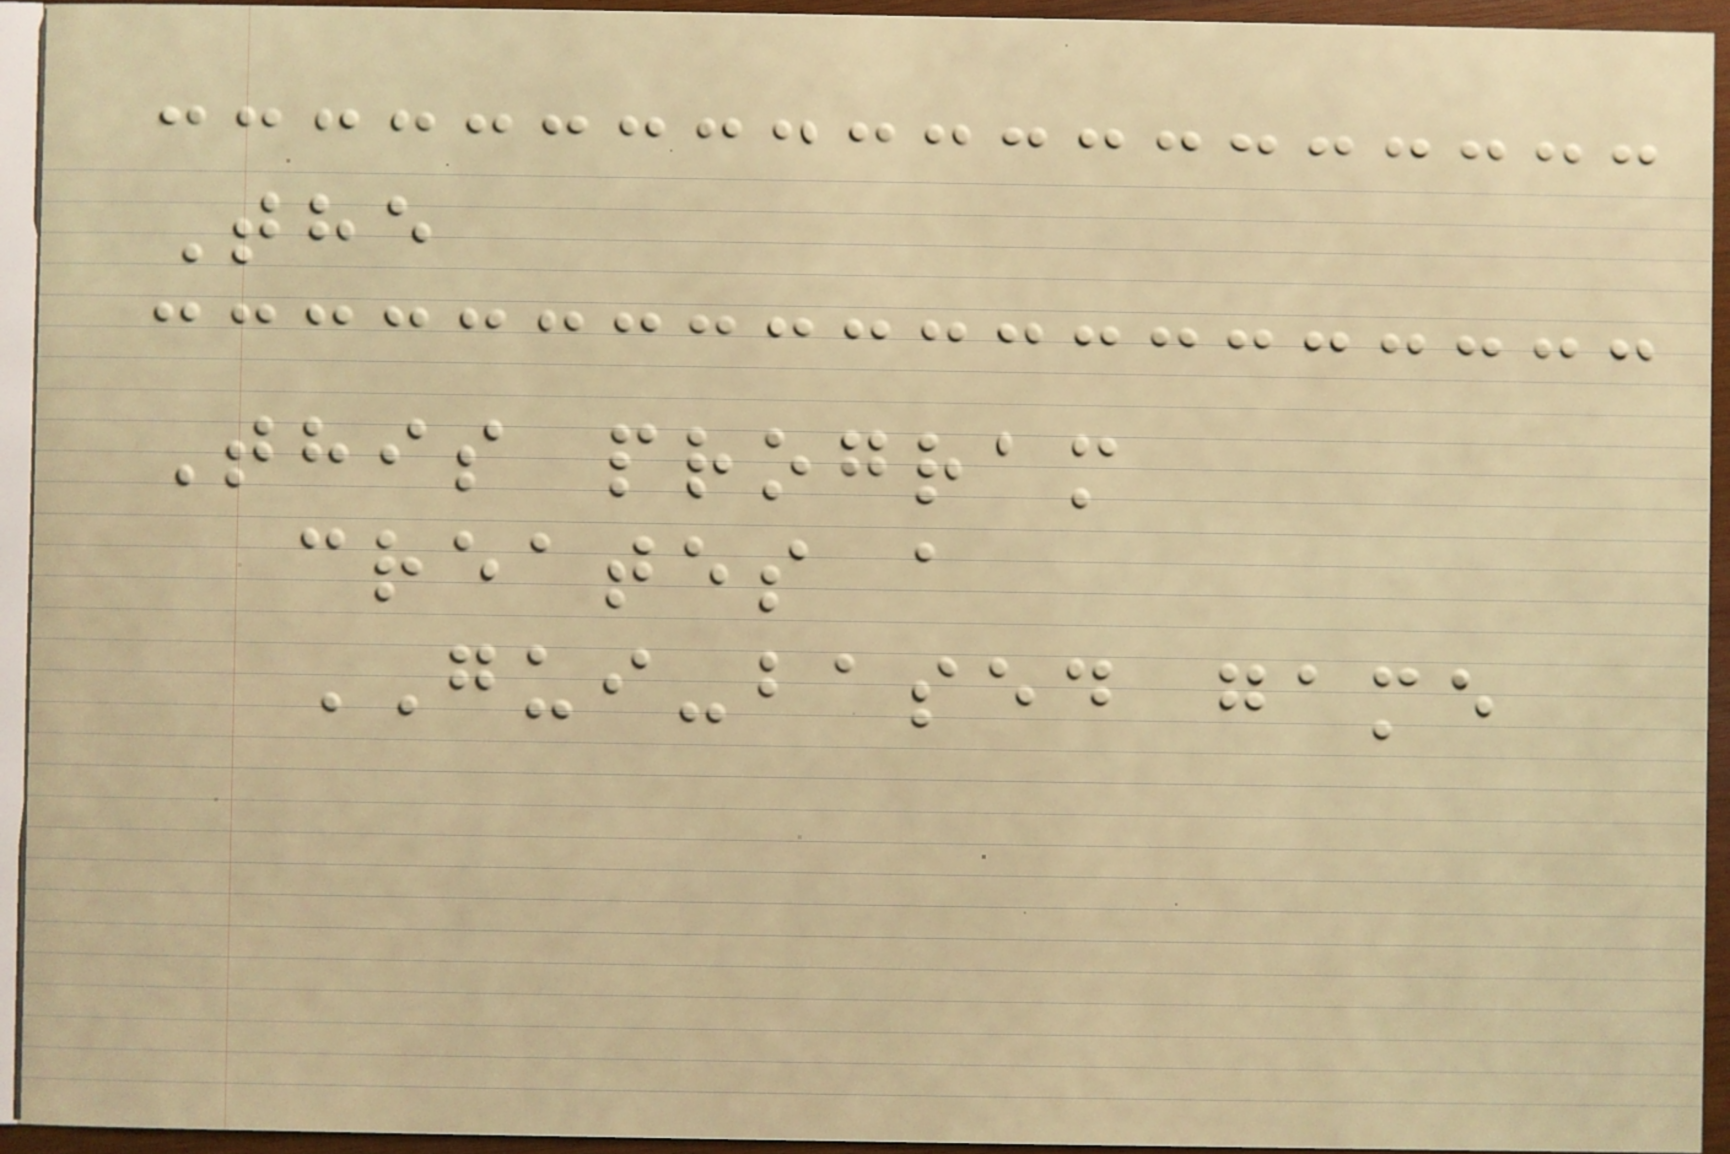The
This program
creates a
GUI-based game
